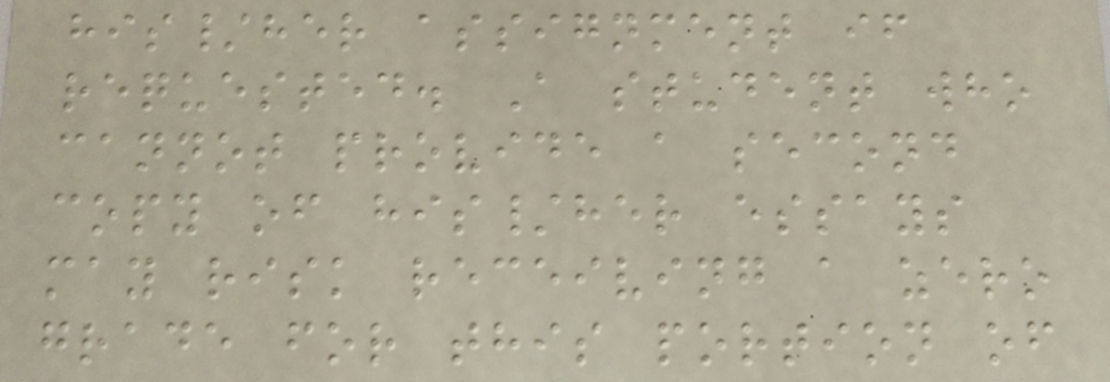his/her assignment if
requested. A student who
cannot provide a second
copy of his/her essays
may risk receiving a zero
grade for this portion of
